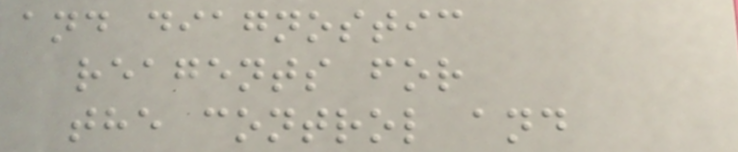and diagnostic
reagents for
the control and
